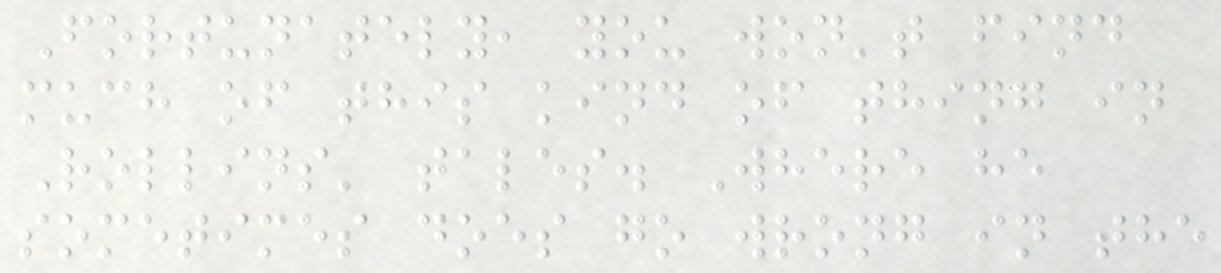Fortunately, you won't find
much of this kind of thing in
Rollins' tales. Where he
sometimes does go wrong in the
